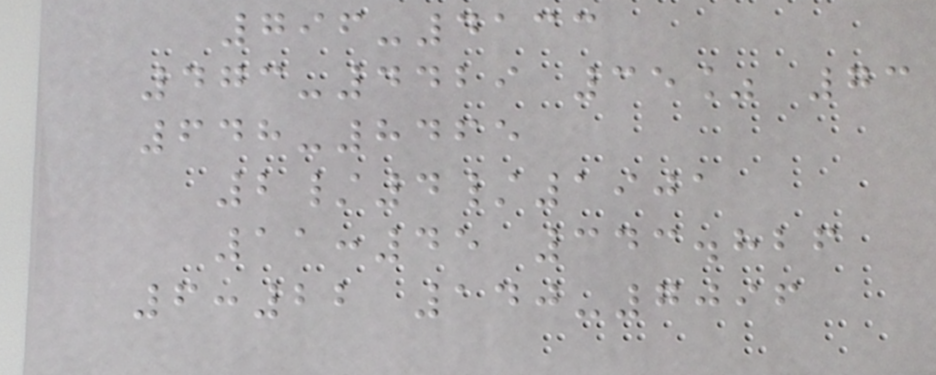796-4133
473-4429 35% 73
648-8465
2/4/1901
11:45 343.826
6:22 140-7096
